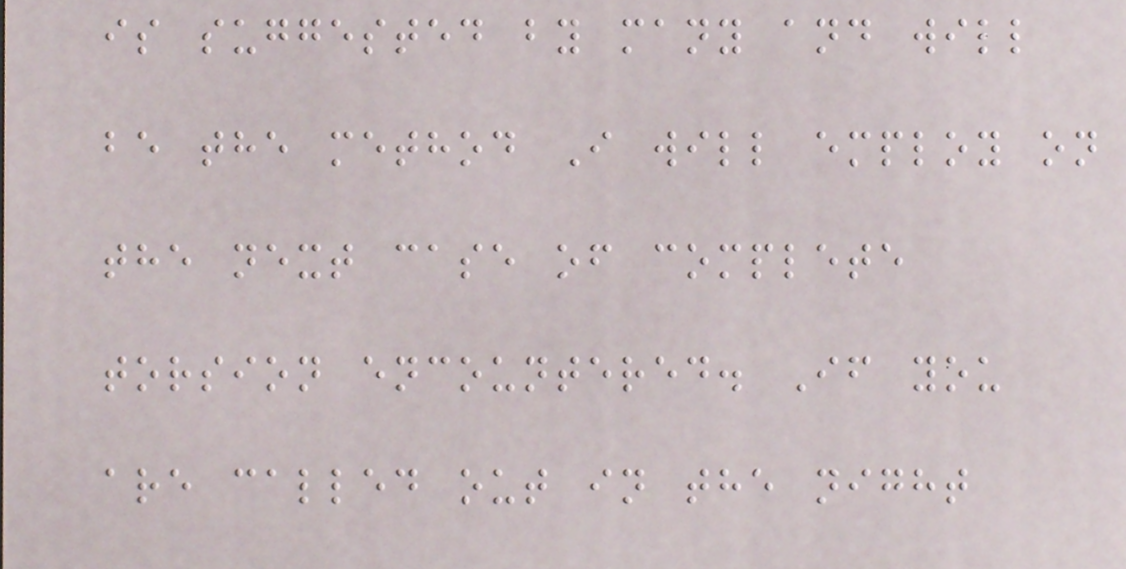is suggested by many and will
be the method I will employ on
the next case of complete
torsion encountered. If you
are called out in the night
